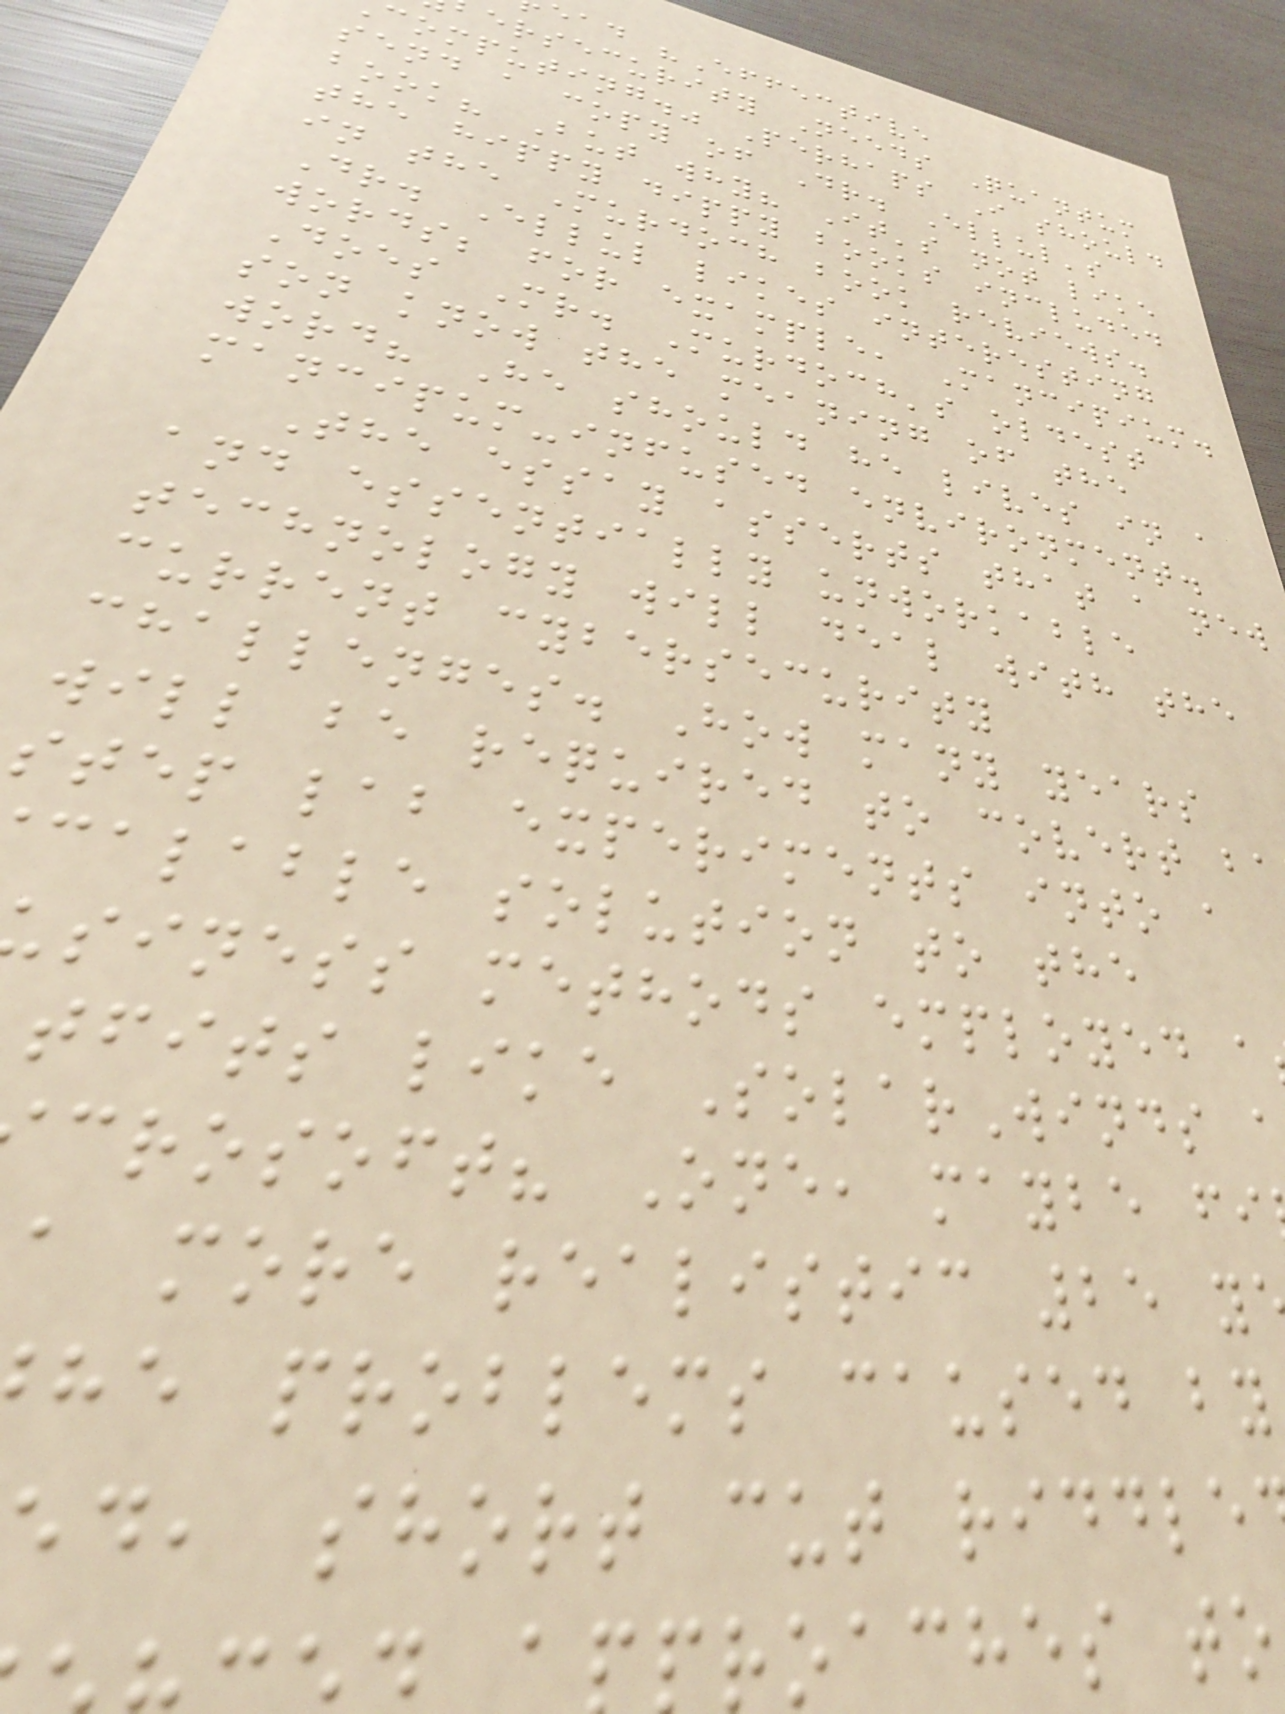ead "Effective
ersecurity Needs Quantum
computing." Perhaps I should
send a copy of Dr. Ellul's
book? But why? It's not like
the hippy dippy books included
in the Murdoch book reviews.
Dr. Ellul likes interesting
words; for example, Mancipium.
Does Mr. Murdoch's oldest
son know the meaning of the
word? He should he lives in a
mancipum-infused environment.
The essay asserts that a new
and essentially unworkable
technology will deal with the
current cybersecurity
challenges. How many years
will be required to covert ba
step lab experiments into a
calable solution to the
siness methods employed a
tfits like SolarWinds
crosoft? One, maybe fi
a more realistic 25 y
he problems caused by
d, short cut riddle
proaches to
